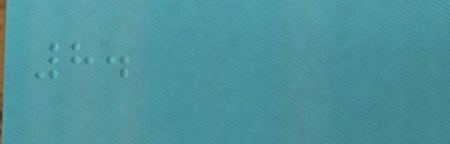8.
